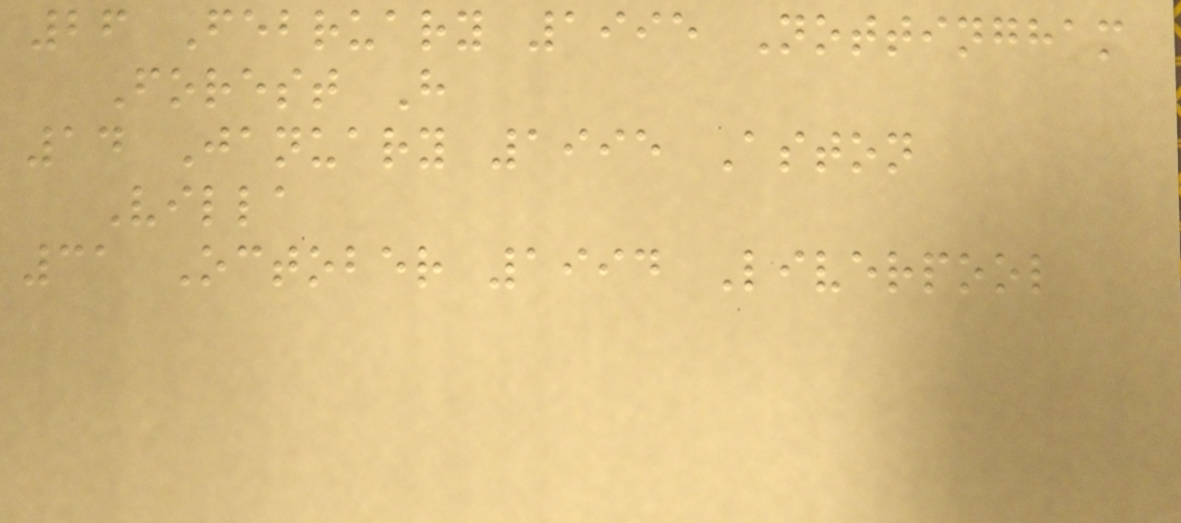26 February 1995 Nottingham
Forest H
14 January 1995 Aston
Villa
31 October 1994 Liverpool
